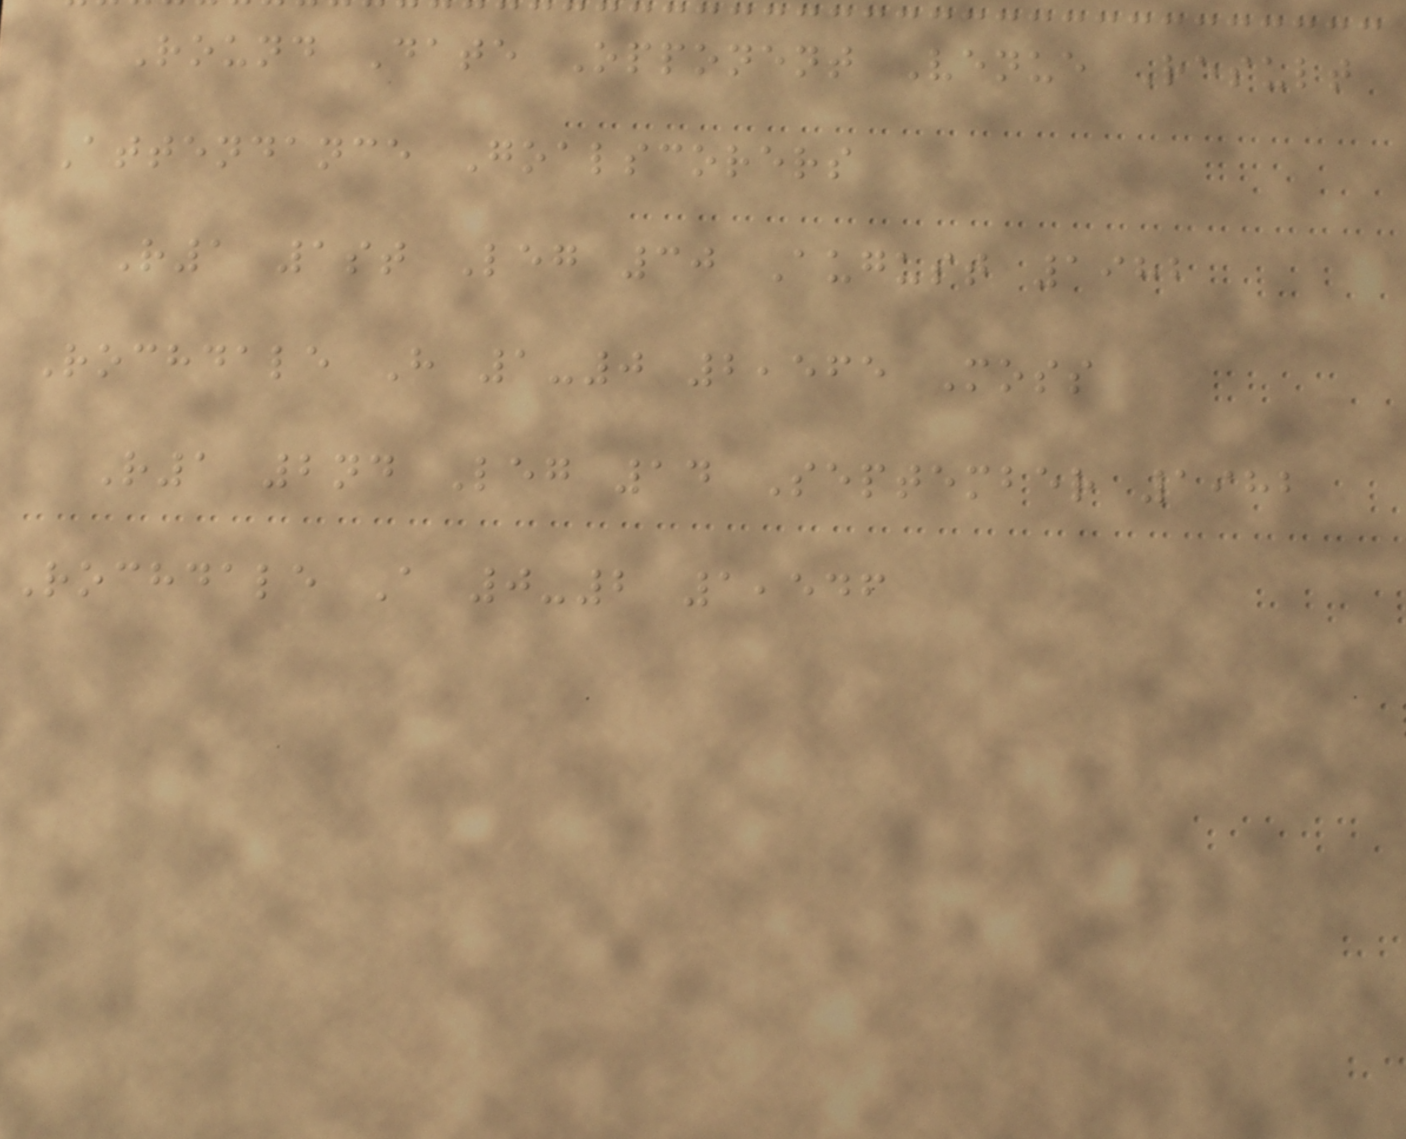Round Date Opponent Venue Result
Attendance Goalscorers
R1 1st Leg 30 August 1982
Rochdale H 1-0 2,565 Moss
R1 2nd Leg 14 September 1982
Rochdale A 0-2 1,546
